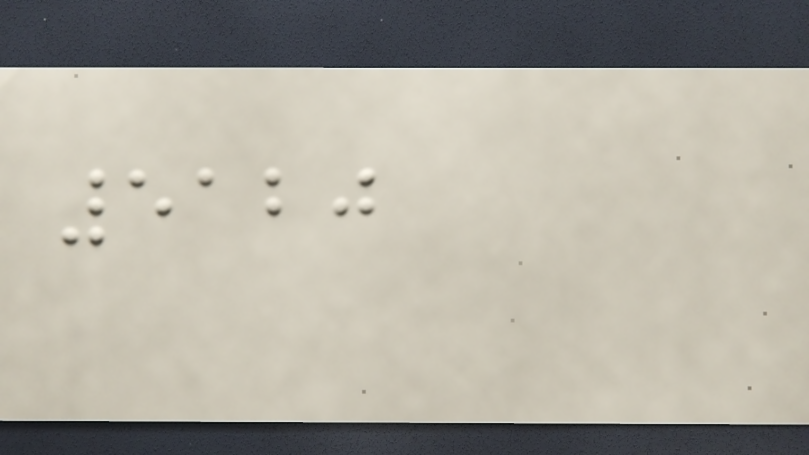5120
